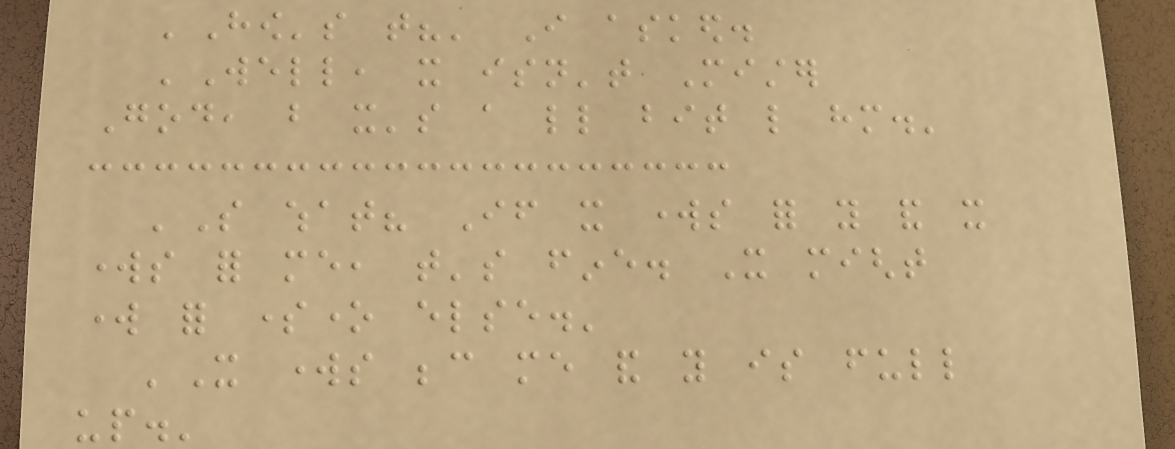'How's that?' I asked.
'Well, it isn't Mister
God, but it's a little bit like him.'
'So what? If it works for you and it
works for me, that's fine. It might
work for someone else.'
'It works because me and you is full
up.'
